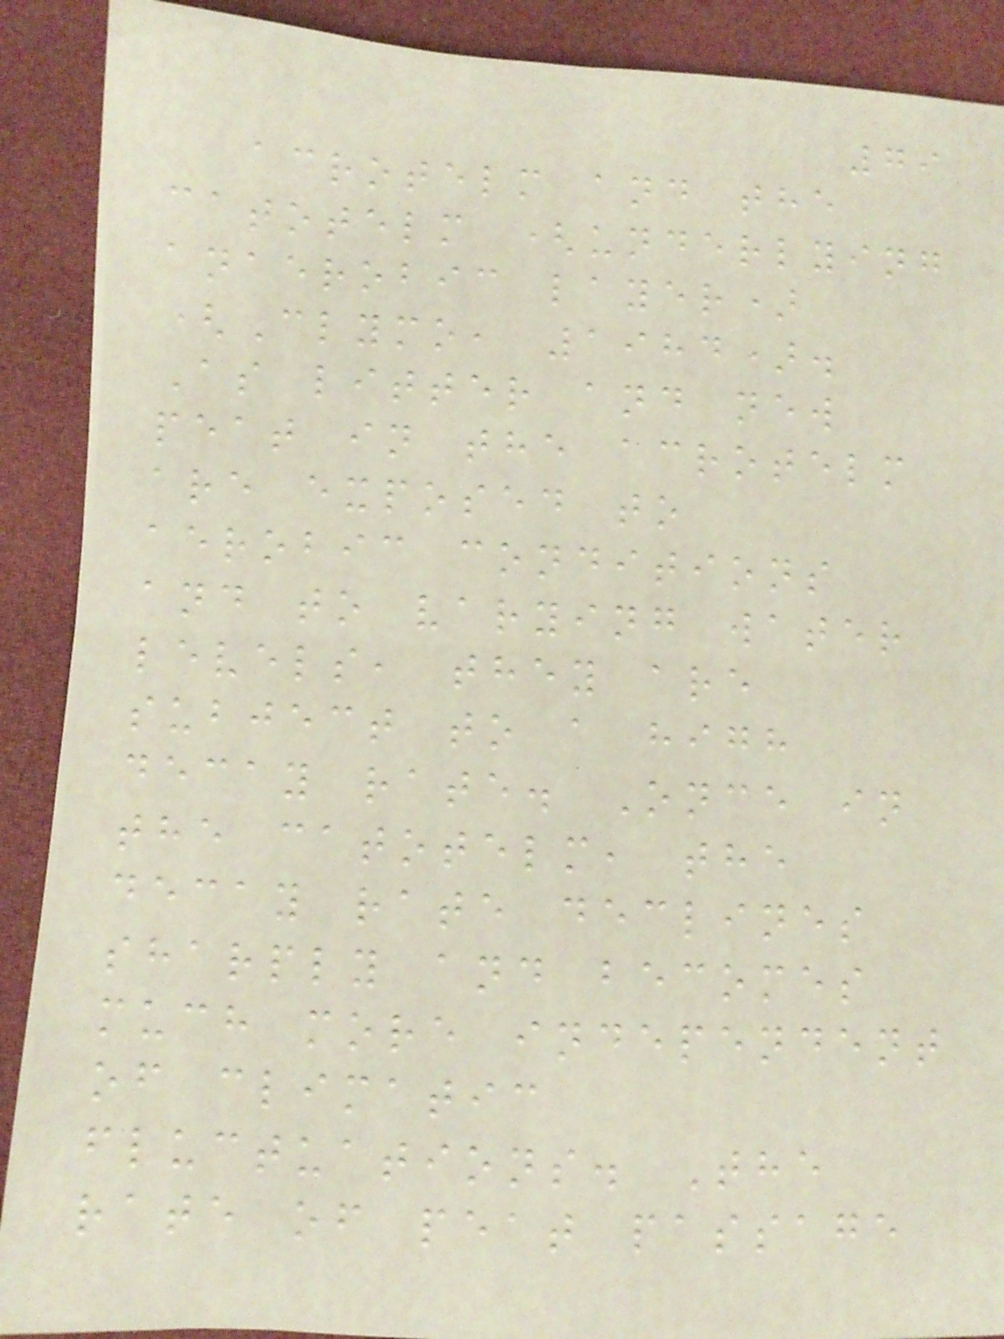79
acrotelm and the
catotelm (underlying
anaerobic layer)
(Clymo, 1984).
As litter and new
peat in the acrotelm
are exposed to
aerobic conditions
and to varying water
levels, they are
subject to a high
decay rate. Once in
the catotelm, the
decay rate declines
sharply and becomes
much more independent
of climatic
fluctuations. The
rate of peat passage
